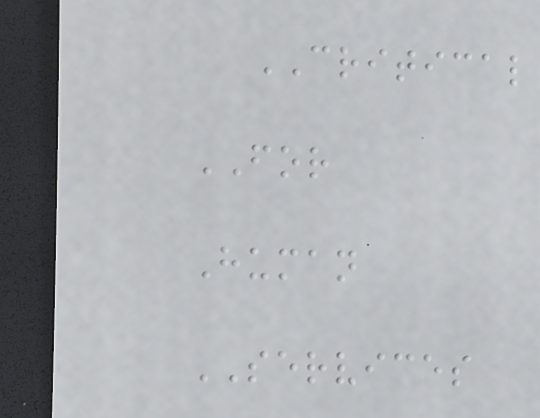CRITICAL
FOR
Human
SERVICES
